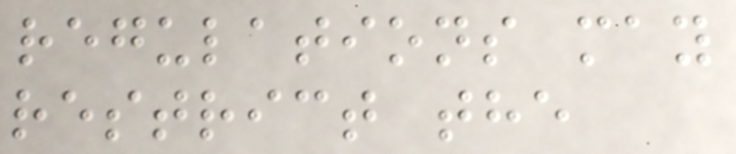regulations may
restrict the
